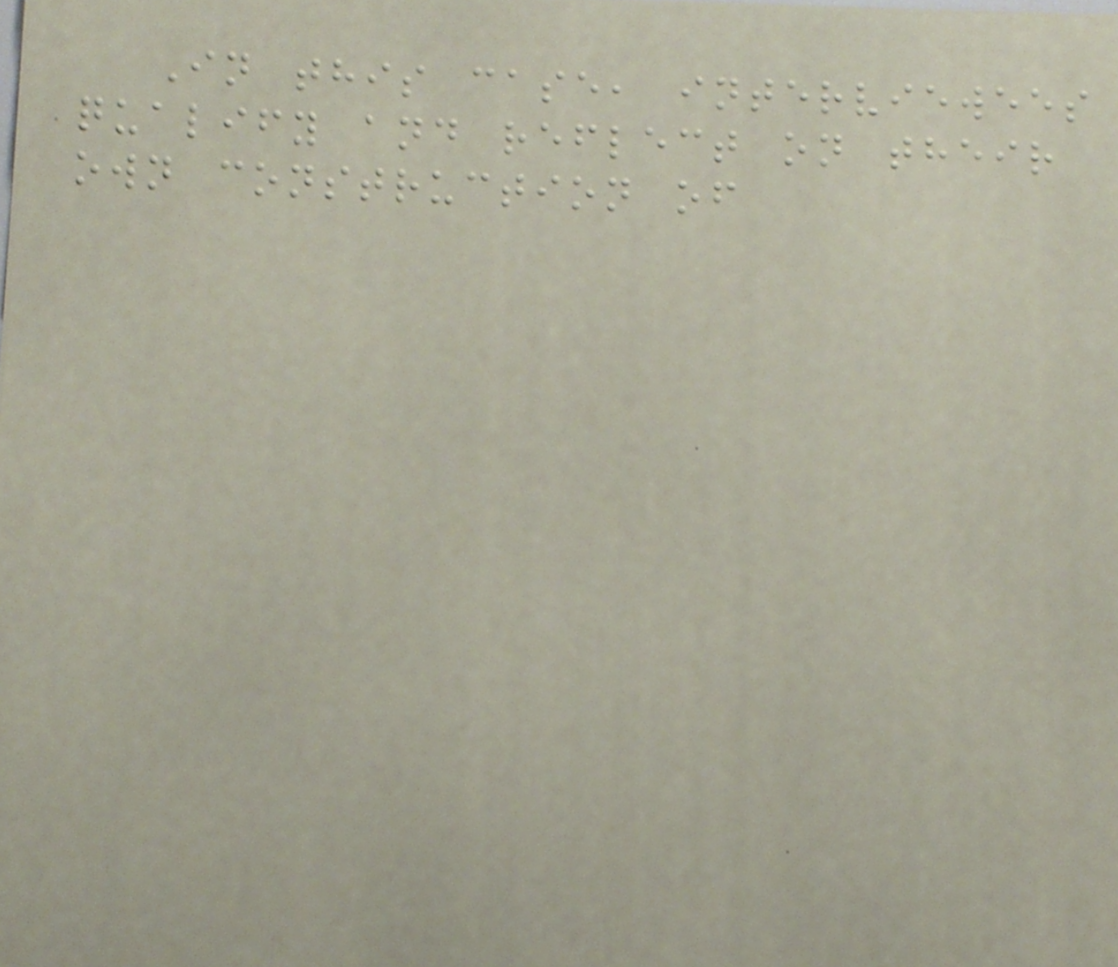In this case, interviewees
qualify and reflect on their
own construction of
